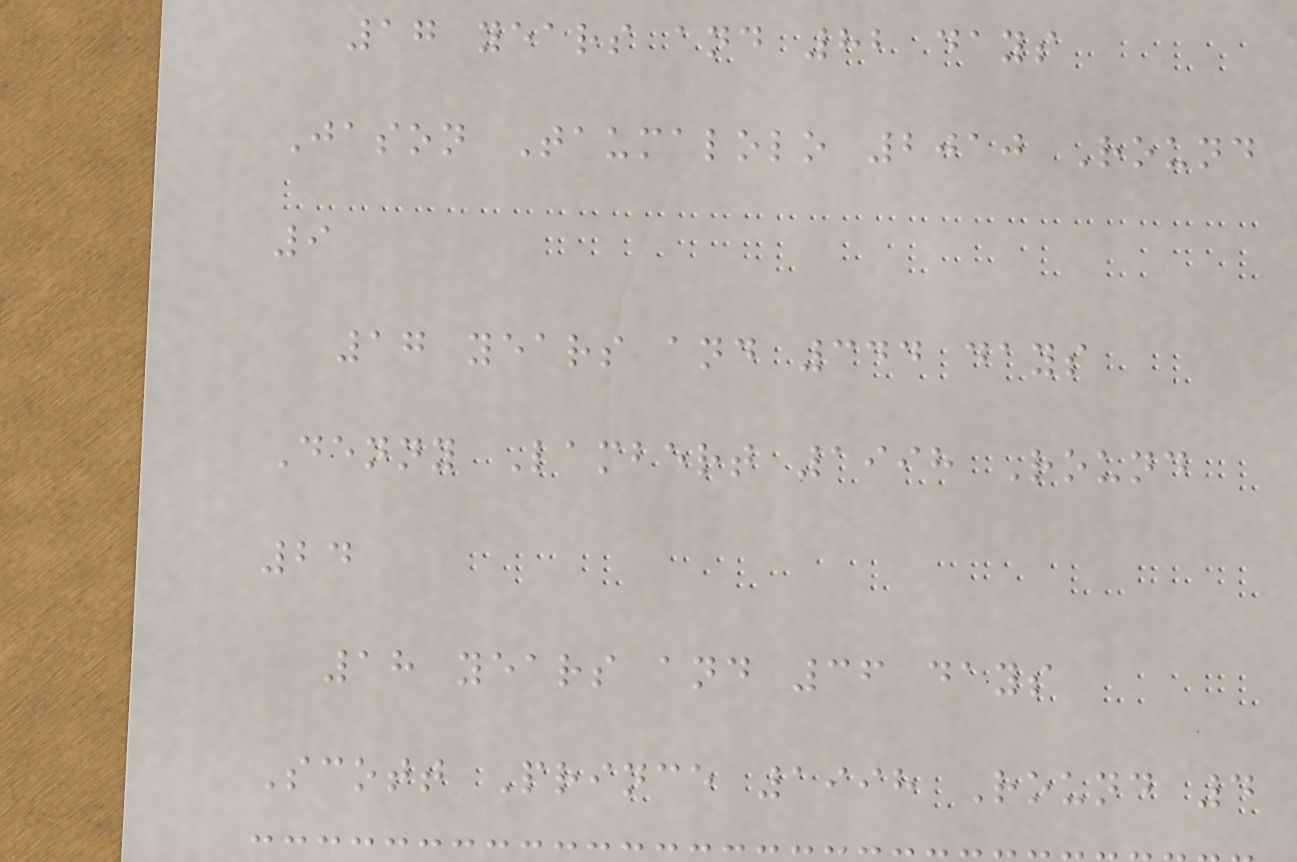17 years and 82 days
Jason Taumalolo 2010 Round
9
17 years and 344 days
Denny Lambert 1998 Round
24
18 years and 36 days
Scott Prince 1998 Round 4
